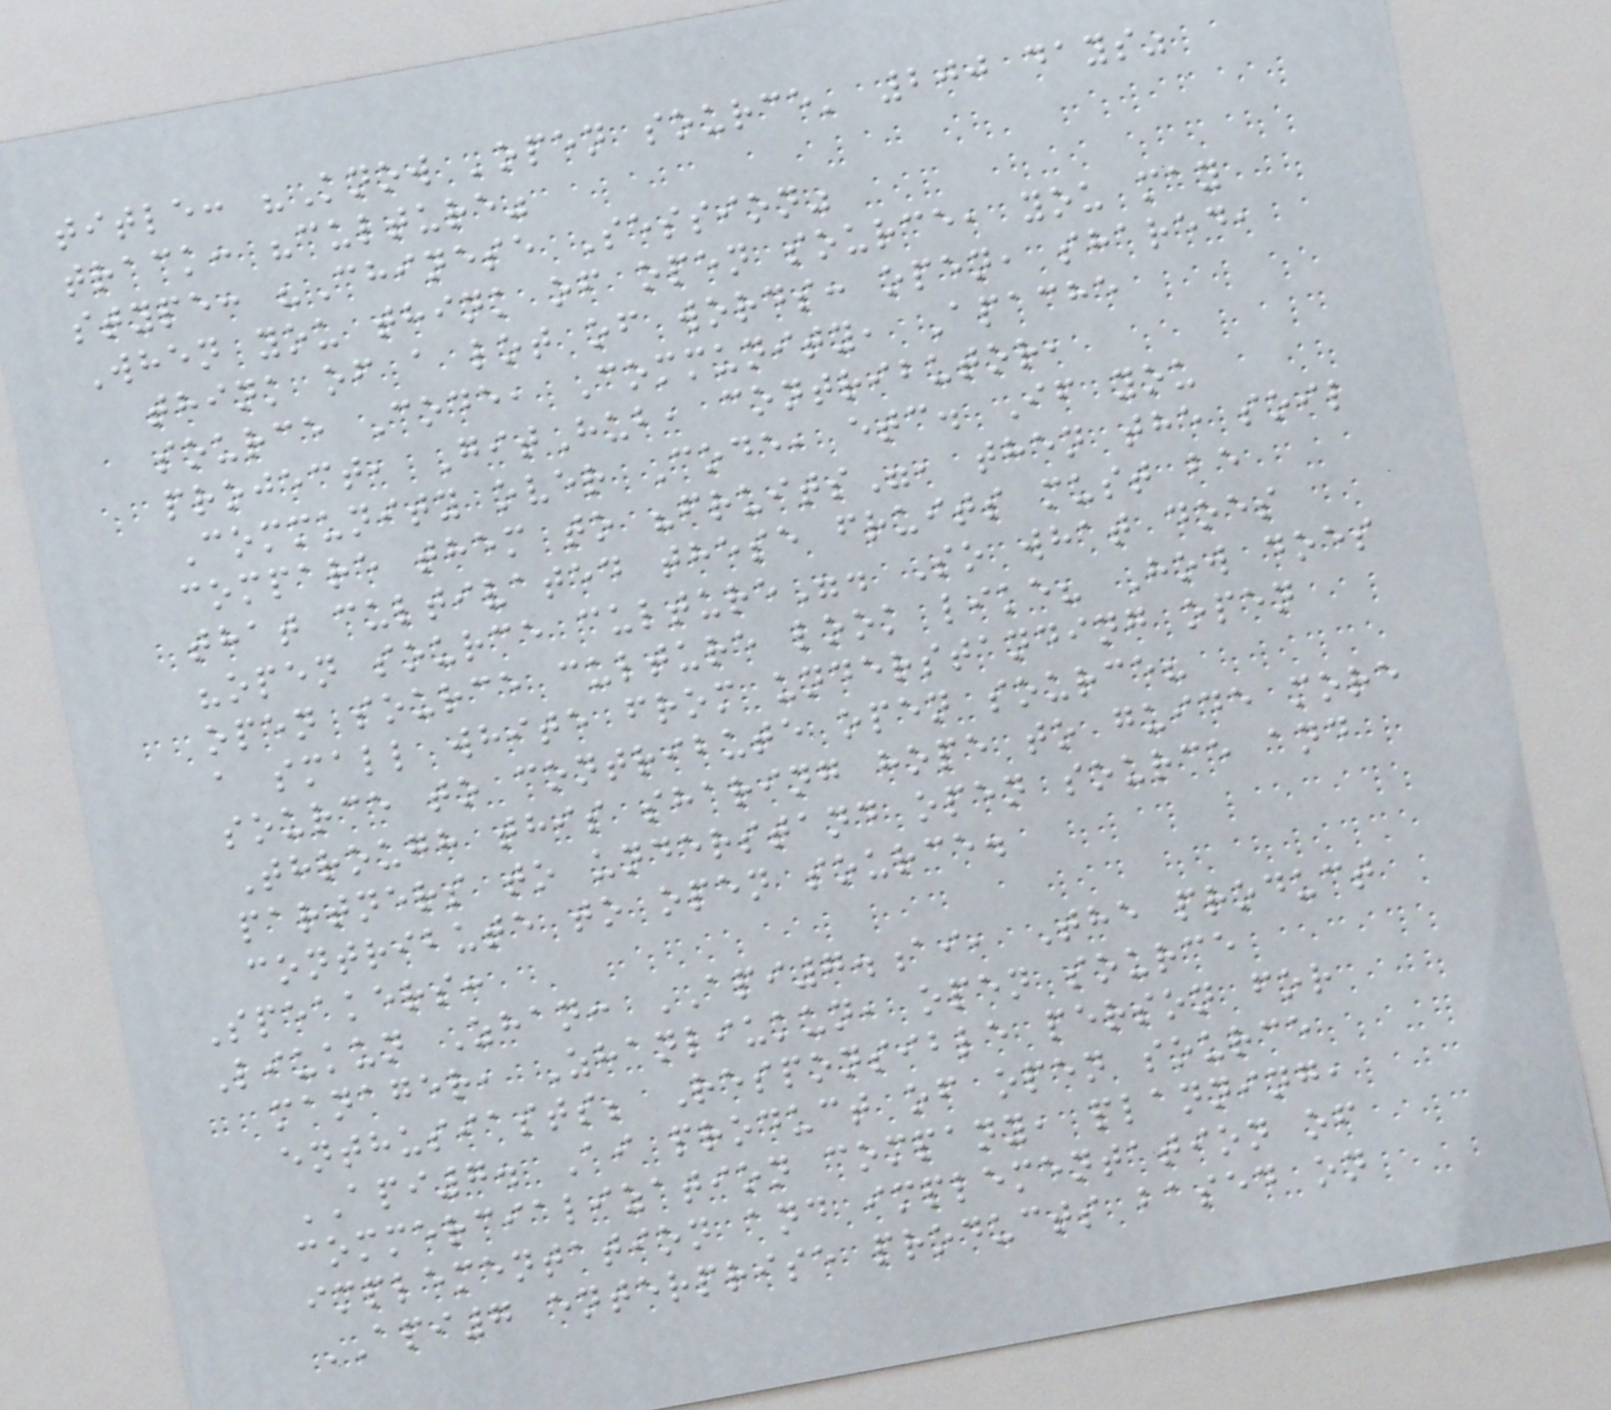title: "Know 'open source' 200 days"
track: "culture"
stype: "Chinese Session"
When you think of open source, you may
think of a lot of words: open, shared,
source Code, Community, Apache
project, GitHub, contributor,
Community over Code, etc. If you
compare them to "fruits", then the soil
that cultivated these fruits must be
"open source culture". So what does
open source culture look like? How does
a small white from understanding open
source to contribute open source?
Through this sharing hope to guide more
partners to understand open source and
contribute to open source.
Speakers:
Liukun Zhan: API7.ai, The product
manager, Zhanliukun, open source
enthusiasts; Responsible person for
API7. Ai product of open source
commercialization company, planning,
implementation and implementation of
API7 enterprise products based on
